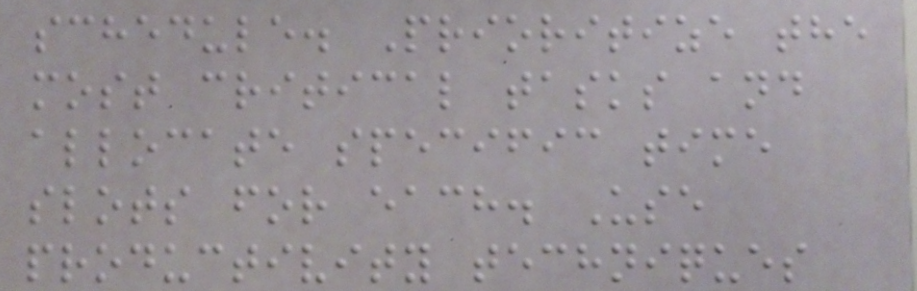schedule. Prioritize the
most critical tasks and
allocate specific time
slots for each. Use
productivity techniques
